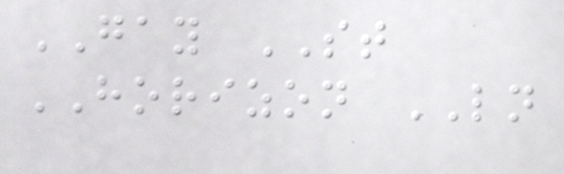GAY ST
HORIZON LN
